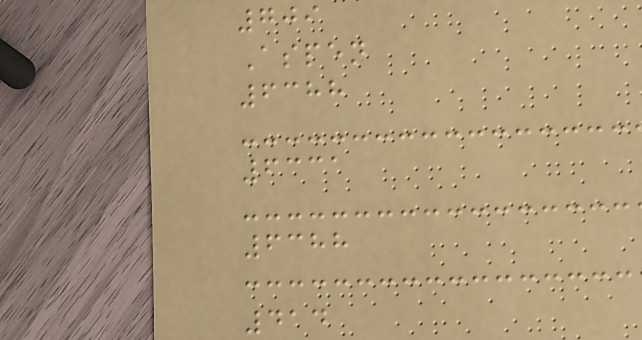709
Aspen
6388
6331
6388
414
